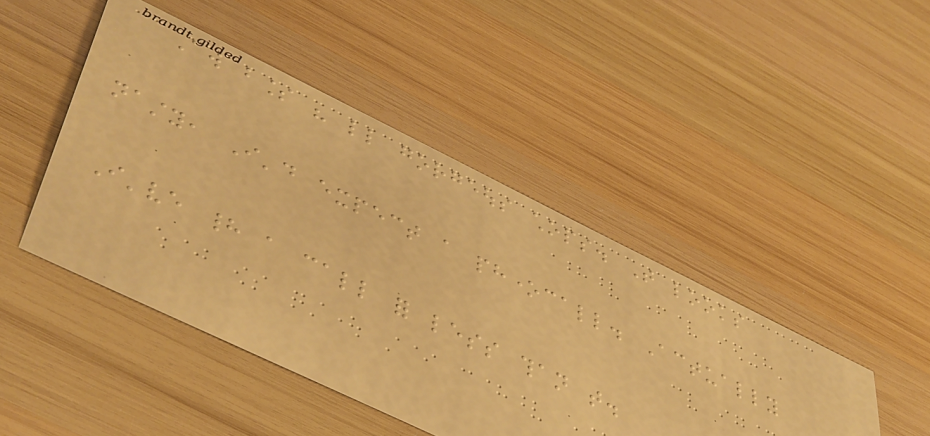Aw bless his little gorgeous chops. That looks
nasty, I'd expect a phonecall. Actually
I've had a call for less than that.
